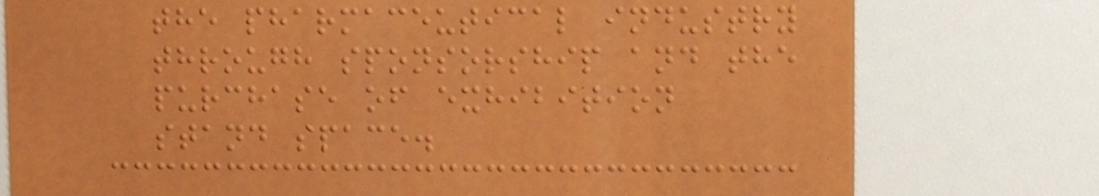the pharmaceutical industry
through sponsorship and the
purchase of exhibition
stand space.
